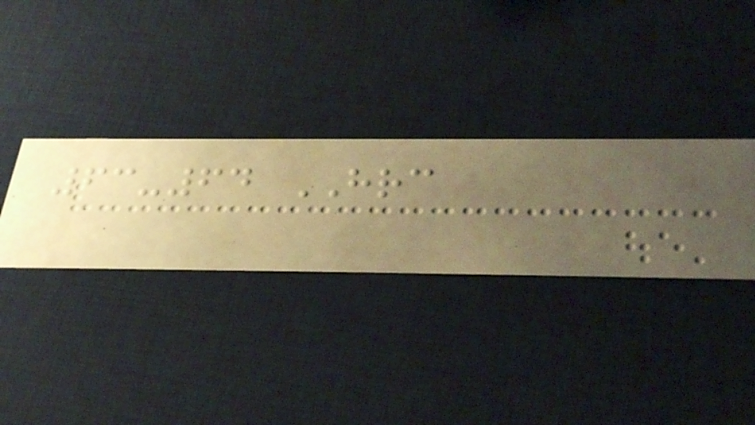63-64 HRC
